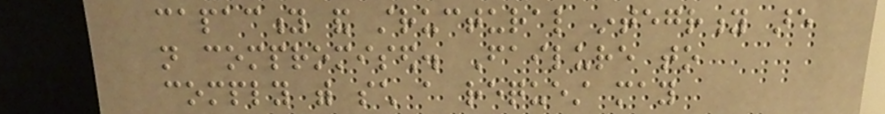capacity and structural integrity are
not compromised. Failure to
comply with such a request may
